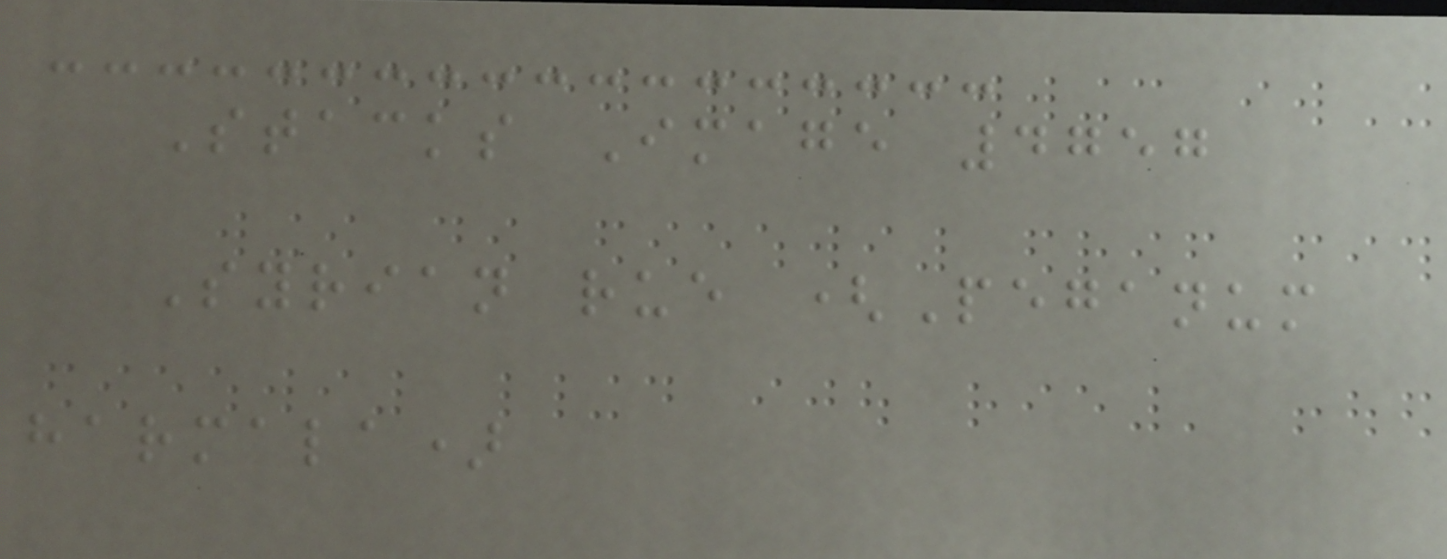Stacks Image 4757
Syrian rue (Peganum
harmala)
